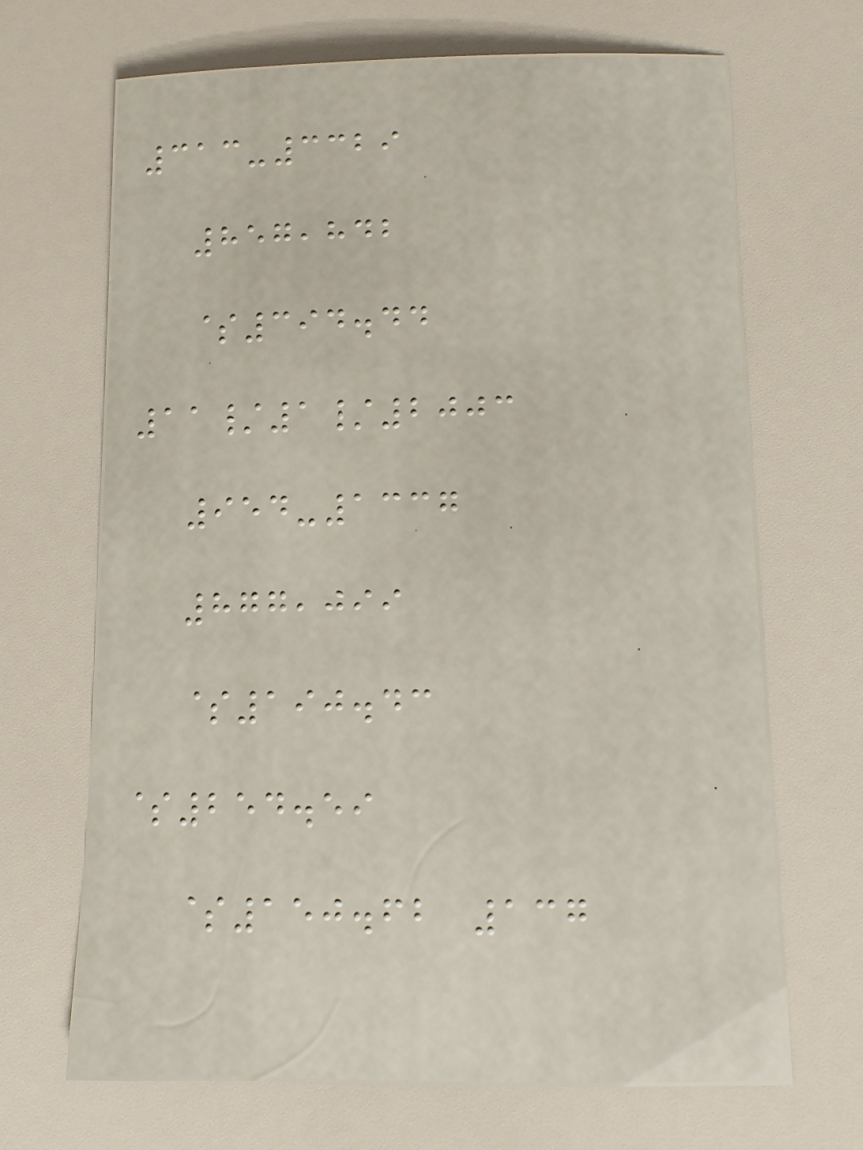313-3329
857,842
$394.44
11/1/2003
954-1337
877,099
$190.43
$254.59
$150.62 137
